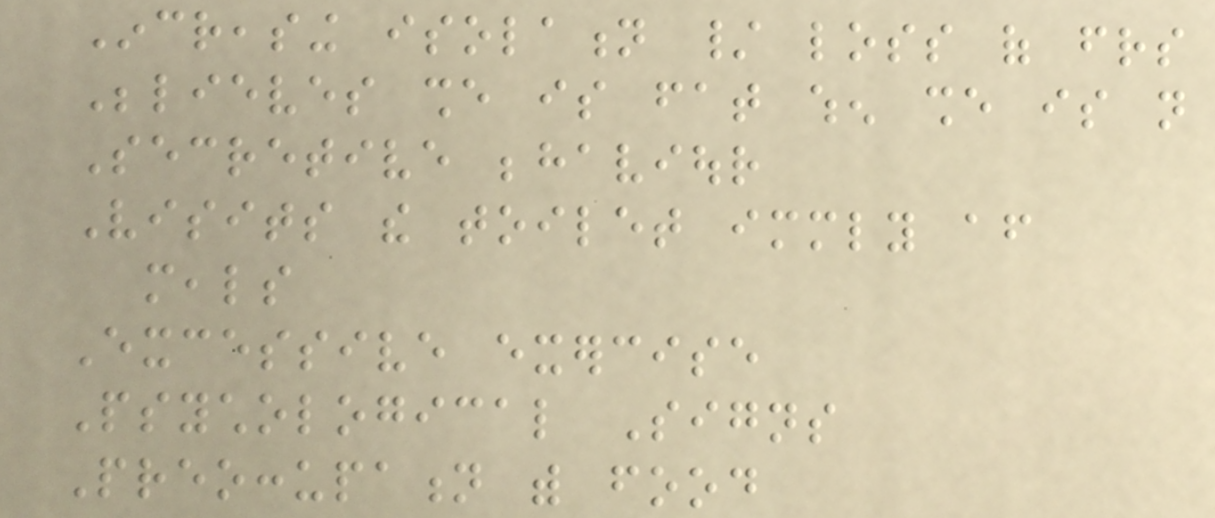Increasing isolation / loss of friends
Believes she is fat when she is not
Secretive behaviour
Visits the toilet immediately after
meals
Excessive exercise
Psychological Signs
Preoccupation with food
